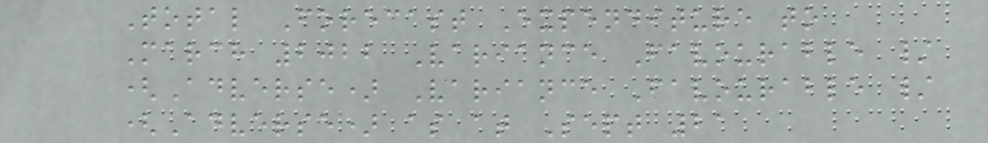Total Forecast Expenditure to
March 2022 Variance Favourable /
(Adverse) Variance Favourable /
(Adverse) as at Sept 21
